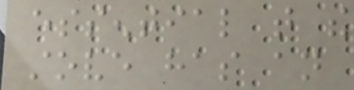essential that the
stove has an
